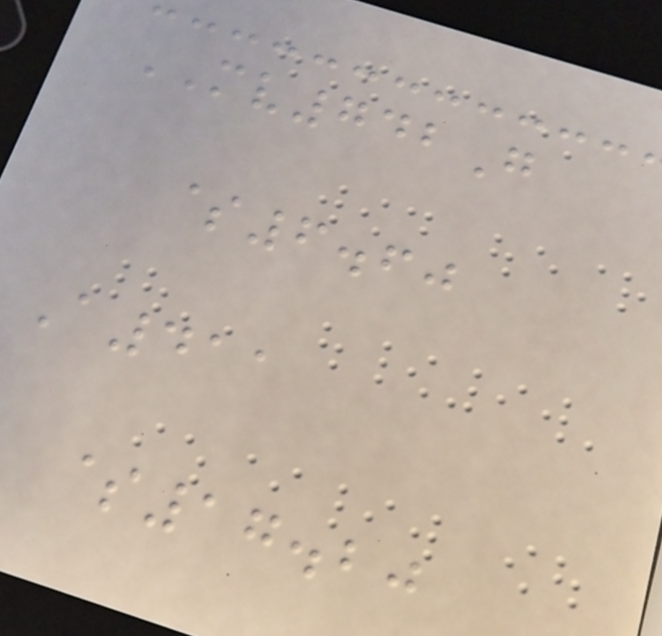MV742G
$6.60
A411
$17.20
